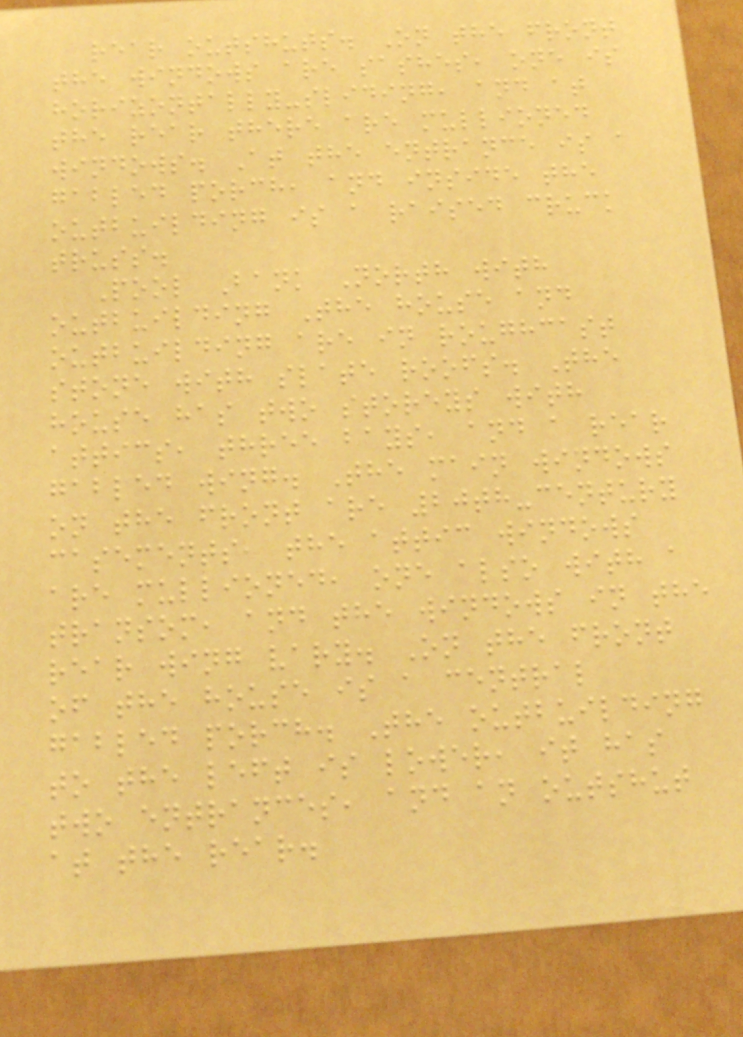rear outshuts. On the front
the windows are sashes, one is
horizontally-sliding, and at
the rear there are mullioned
windows. At the entrance is a
gabled porch, and inside the
outbuilding is a raised cruck
truss.
Pool Bank North with
outbuilding The house and
outbuilding are in roughcast
stone with slate roofs. The
house has two storeys with
attics, three bays, and a rear
gabled wing. The main windows
on the front are 20th-century
casements, the attic windows
are mullioned, one also with a
transom, and the windows in the
rear wing vary. On the front
of the house is a central
gabled porch. The outbuilding
to the left is lower, it has
two entrances, and an outshut
at the rear.
